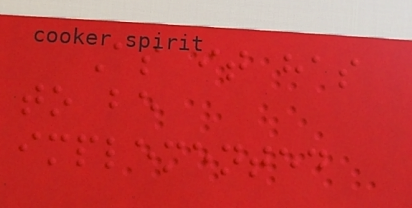As it has
to be
implemented
